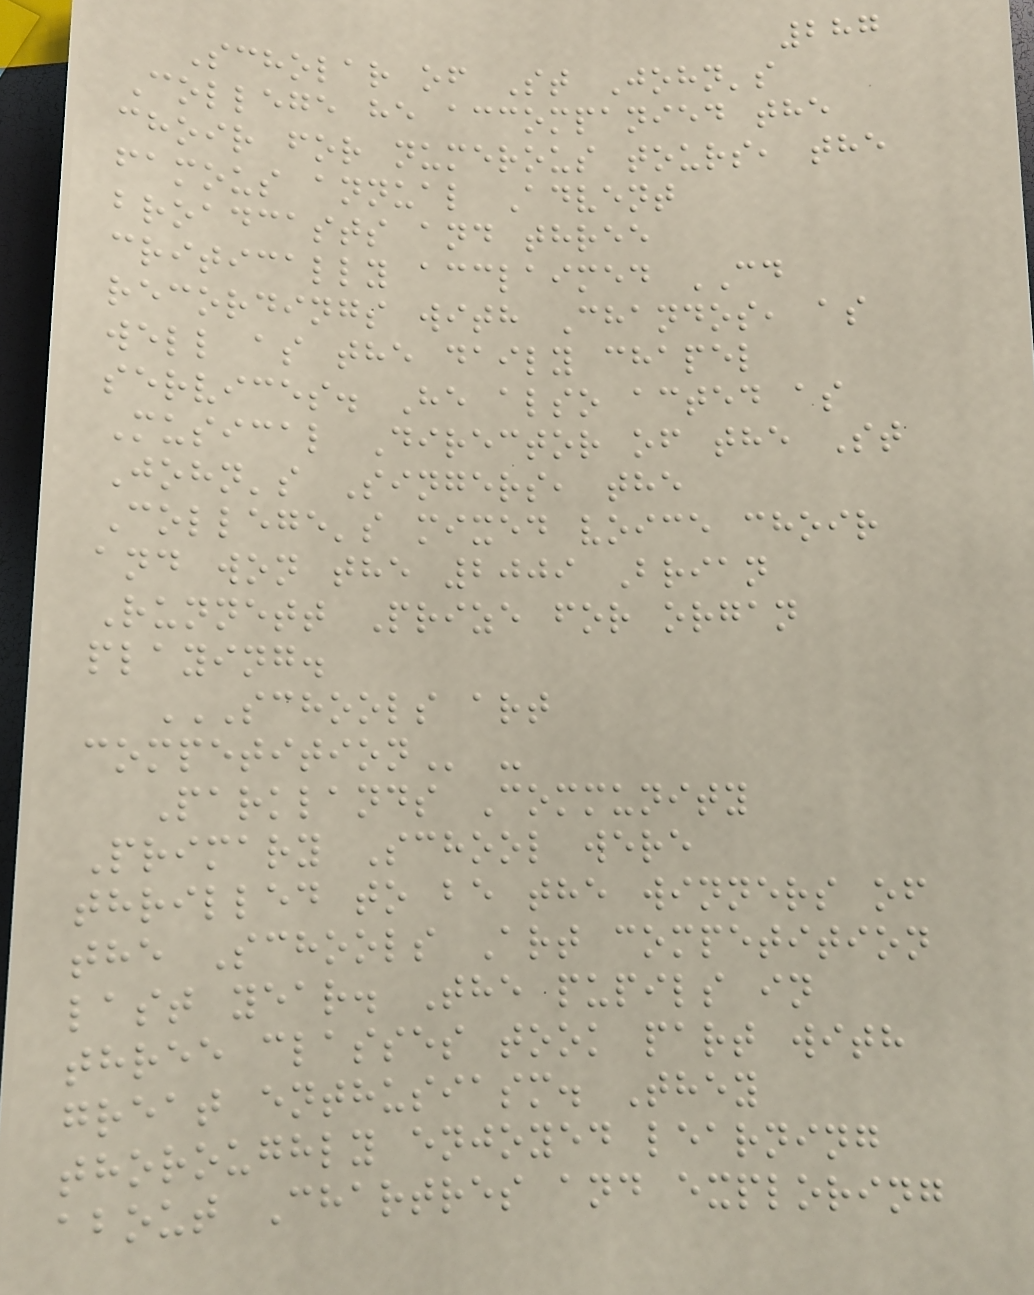287
Scholar of St John's
College he accompanied the
choir for numerous tours, the
famous annual Advent
broadcasts and three
critically acclaimed CD
recordings with Chandos, as
well as the daily chapel
services. He also acted as
Musical Director of the St
John's Singers, the
College's mixed voice choir
and won the 2009 Brian
Runnett Prize for organ
playing.
SCHOOLS ART
COMPETITION -
Parklands Community
Primary School were
thrilled to be the winners of
the Schools Art competition
last year. The pupils in
three classes took part with
great enthusiasm. They
thoroughly enjoyed learning
about Chartres and exploring
